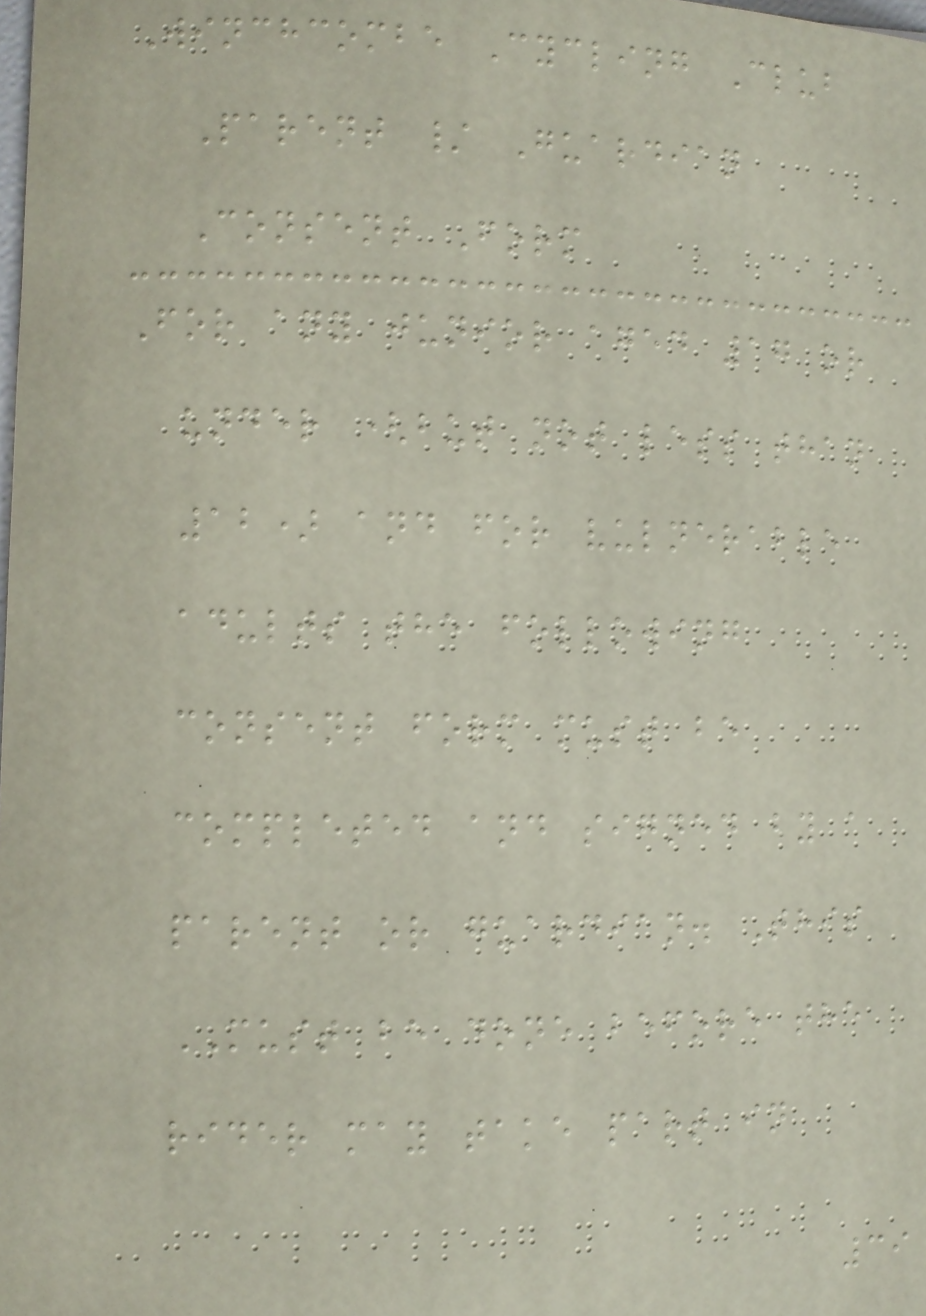Winchcombe Cycling Club
Parent / Guardian
Consent Form
For any junior aged 17 or
under (but not less than
12) and for vulnerable
adults the following
consent form must be
completed and signed by a
parent or guardian. This
MUST be done before the
rider may take part in
39
